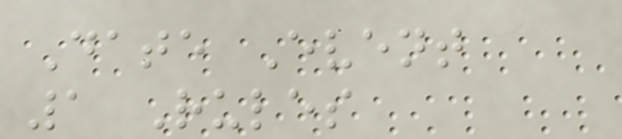Date Event
1 Rules
